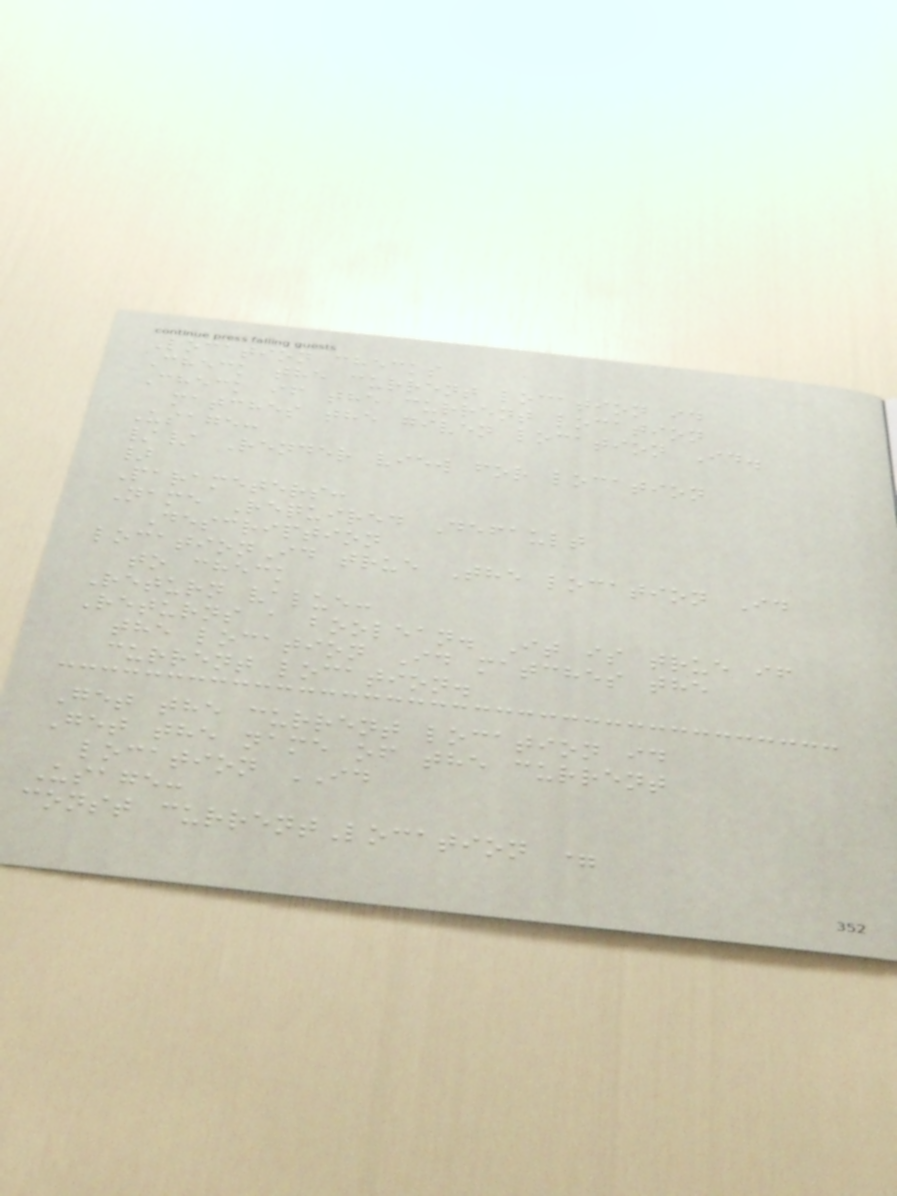Location checks
Check the current location id
Check if the current location
matches the given location Id.
Usage:
// Render view for location
}
Parameters:
Name Required Default
Description
locationId true The location Id
to check
Return value:
Returns a boolean. It is true if
the location Id matches the
current location.
Get the current location id
Get the name of the current
location ID
Usage:
const currentLocation =
